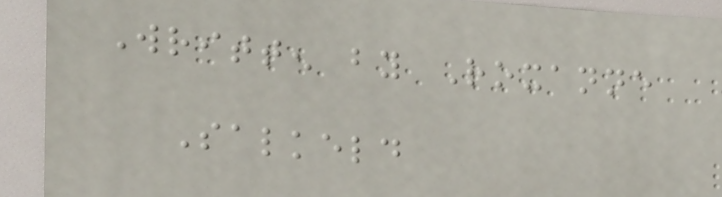Written by Roxanne
Salkeld
